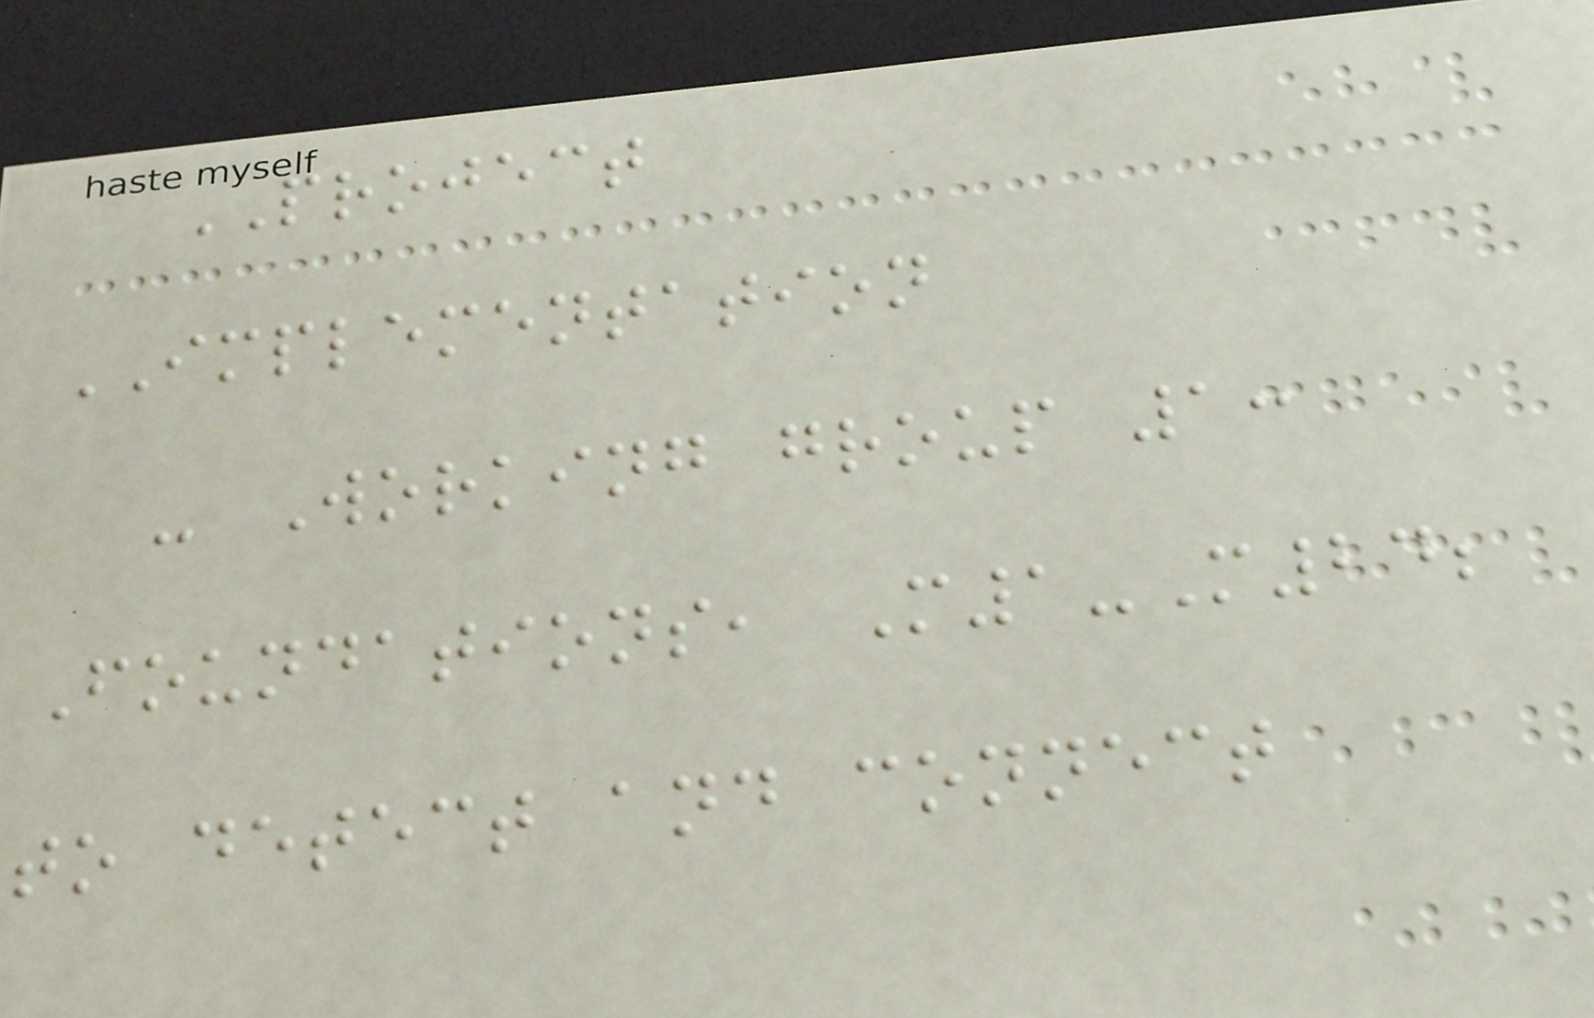PROJECT
IMPLEMENTATION
- Working group 1:
Foundations, M1-M24;
to detect and connect
